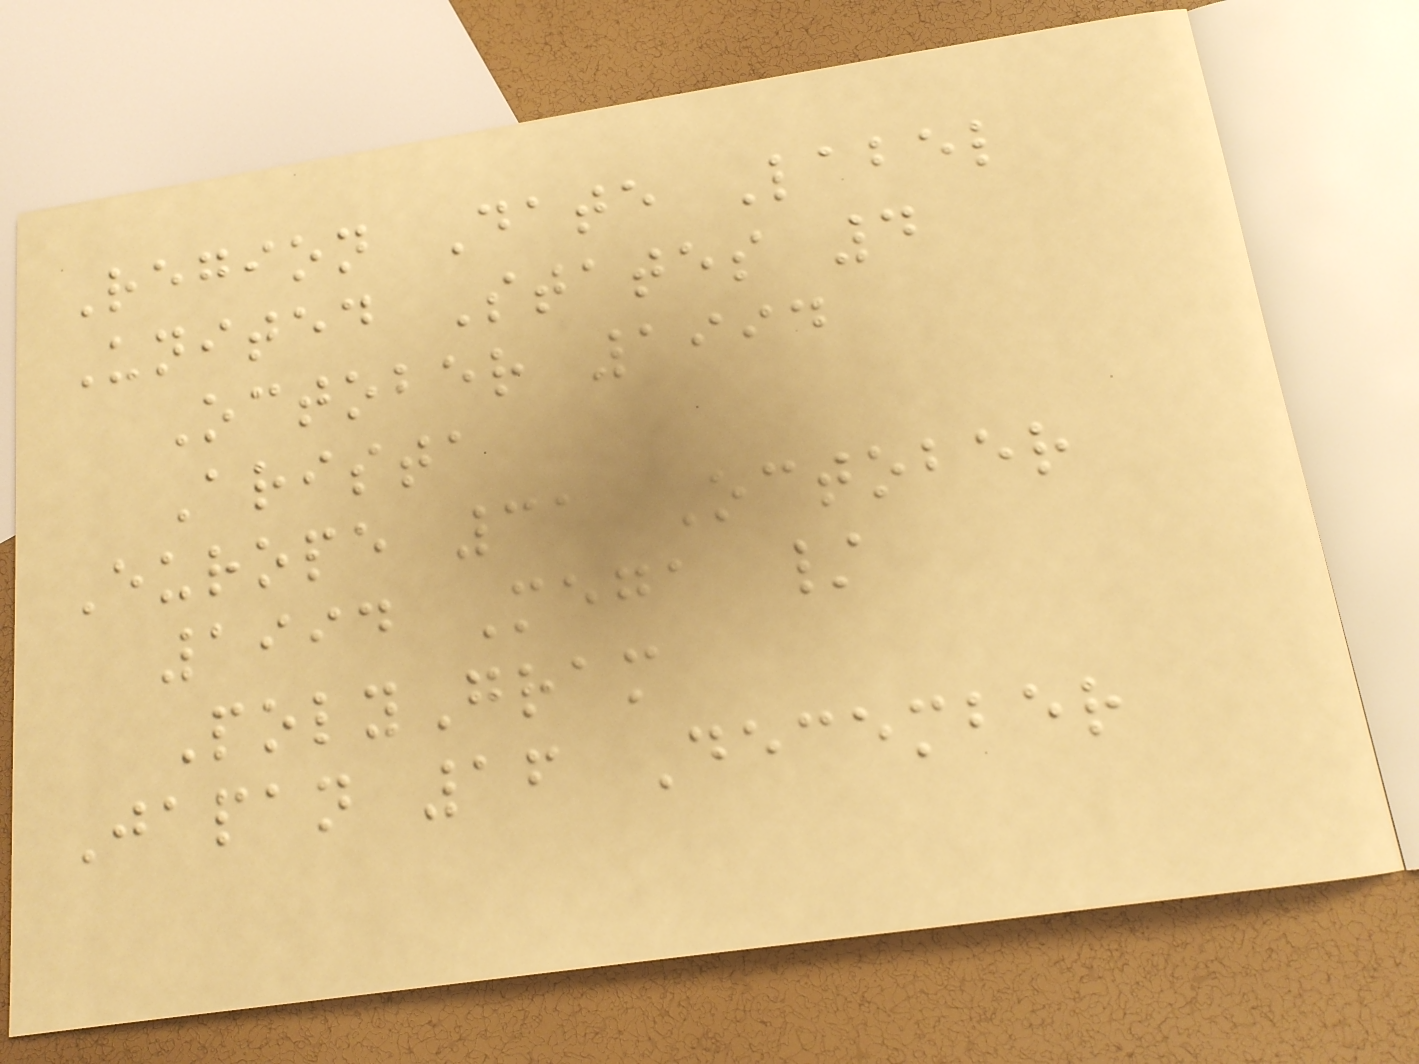Region Date Label
United States 4
October 1994
Arista
Europe 31 October
1994 Mega /
PolyGram
Japan 16 December
